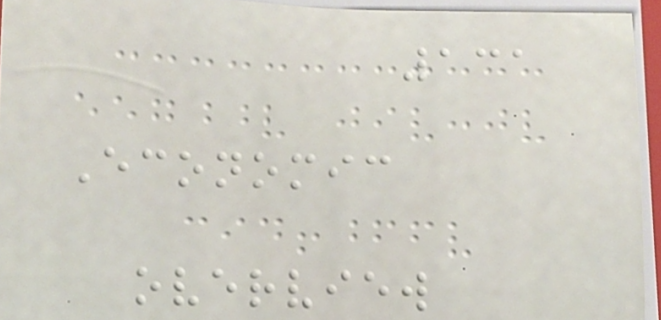131
Economic
overview
